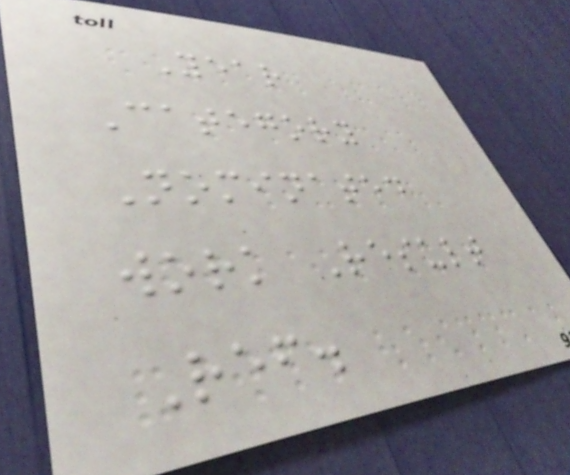Year
Category
Nominated
work Result
Ref.
